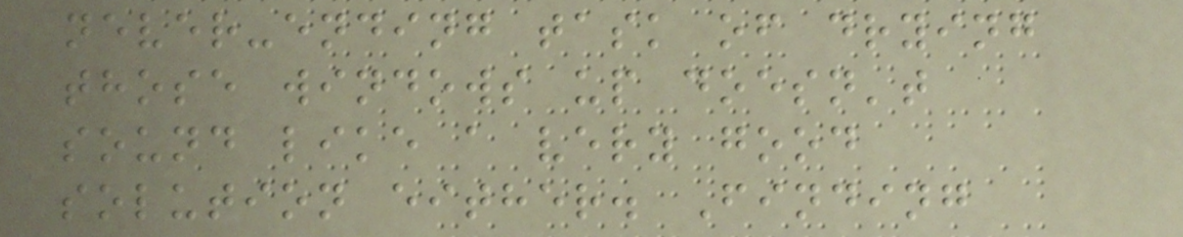never-ending task of drying
those windows up doesn't
sound like a very good
solution either. Finding
